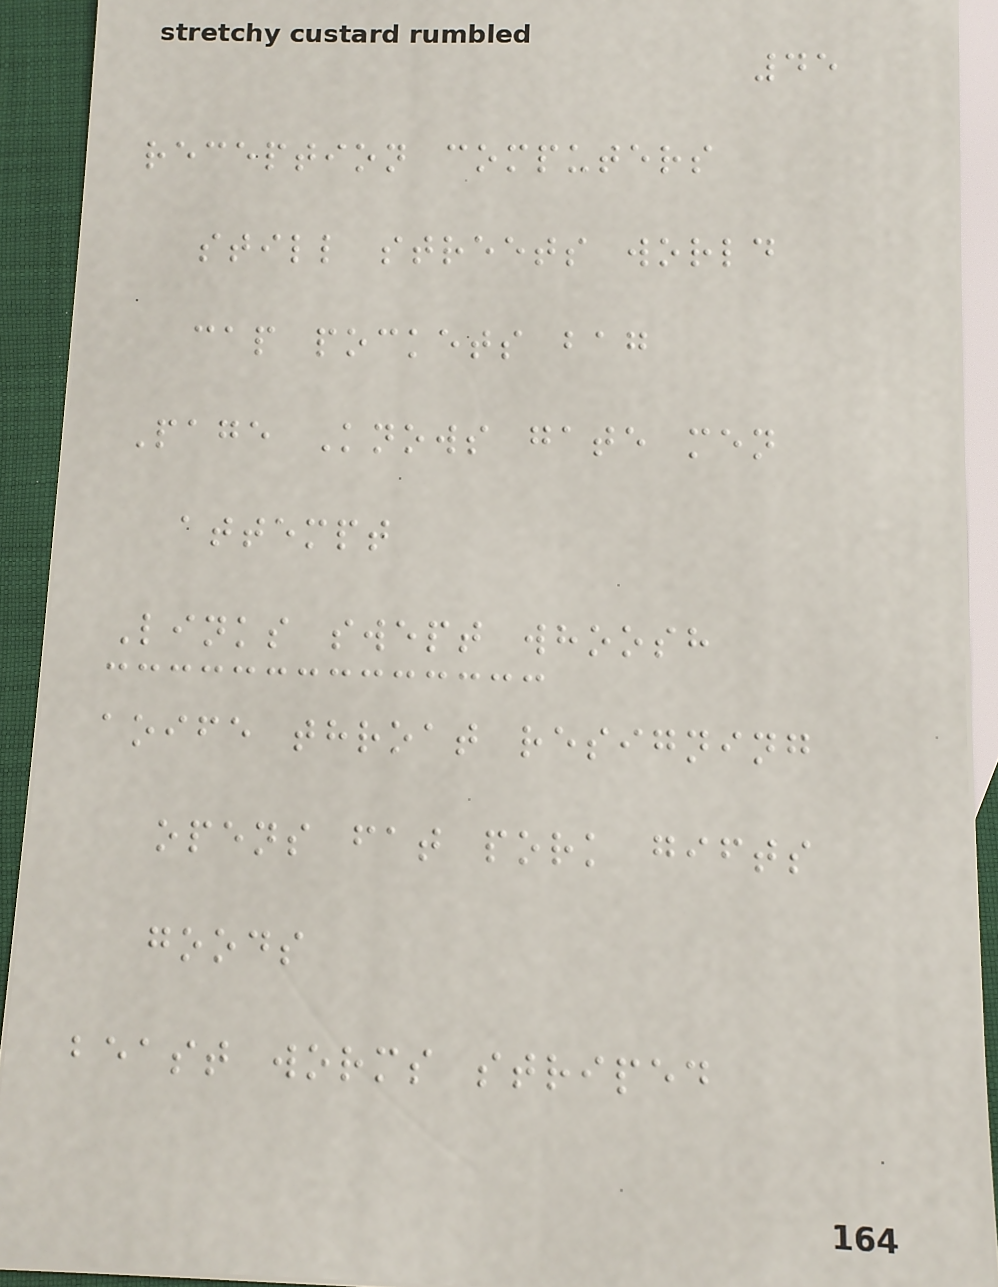45
reception computers
still streets world
cap pockets bag
Page Knows gate men
attempt
Links swept whoosh
aoife throat resigning
opens fat pork gifts
goods
beast worms striped
